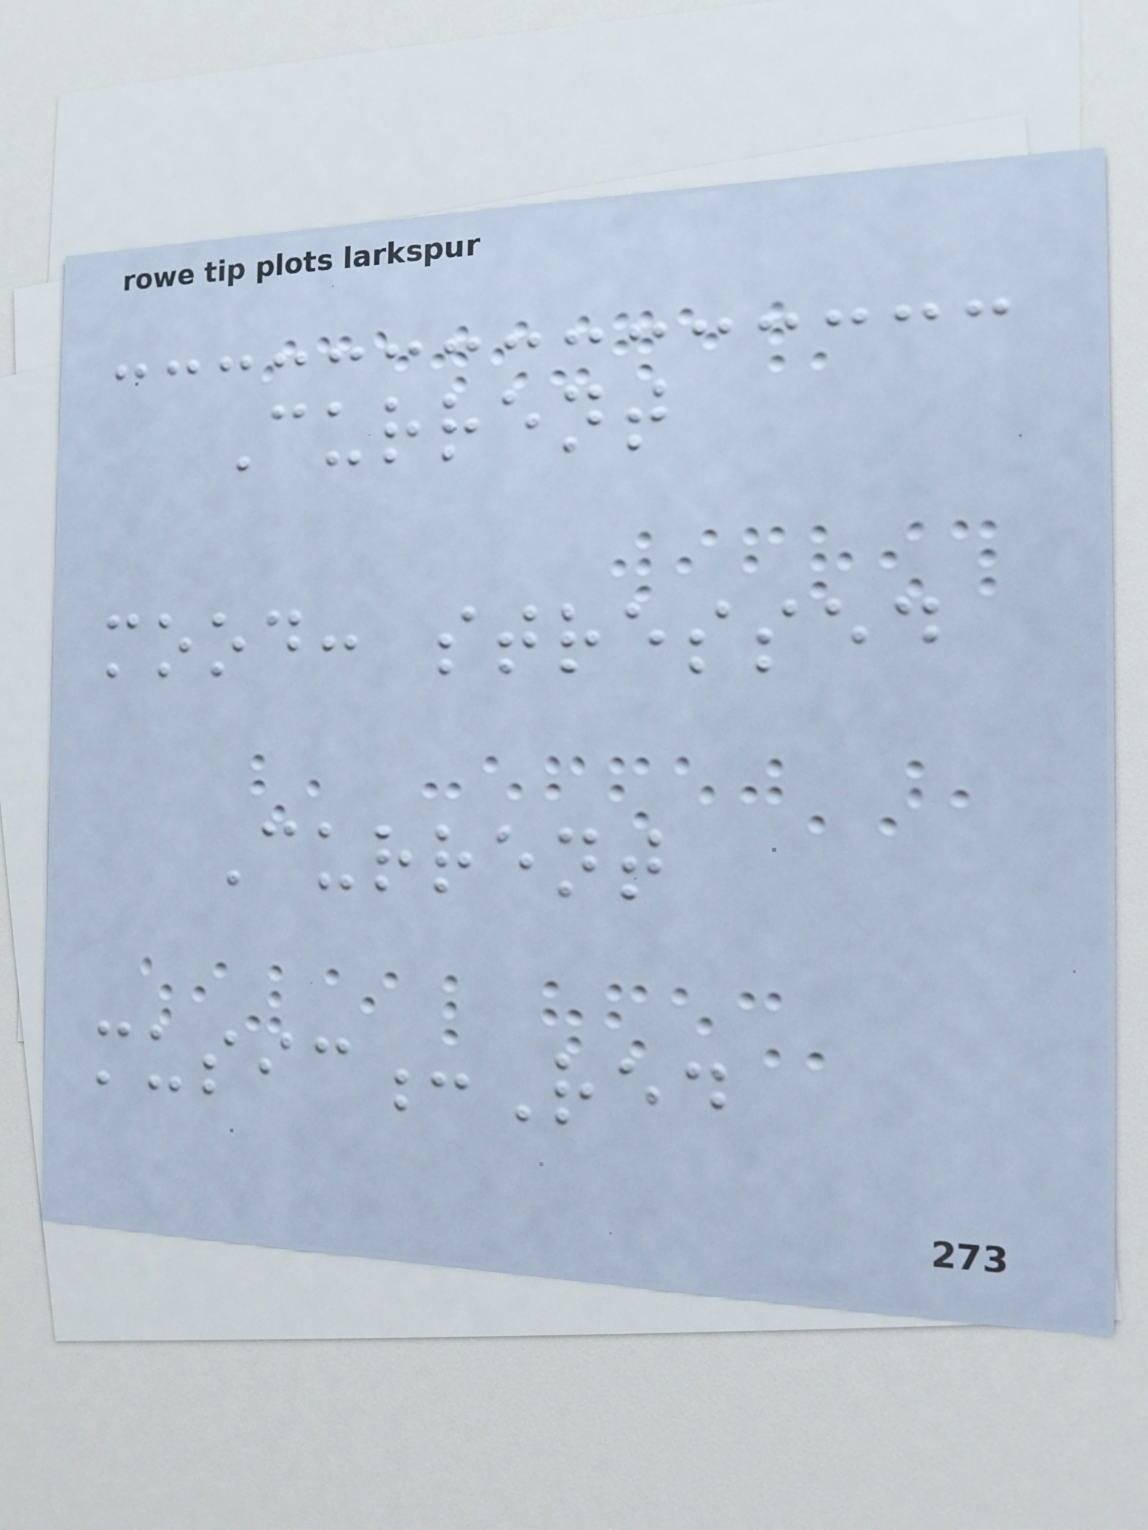Current
mood: stressed
Current
music:Red
